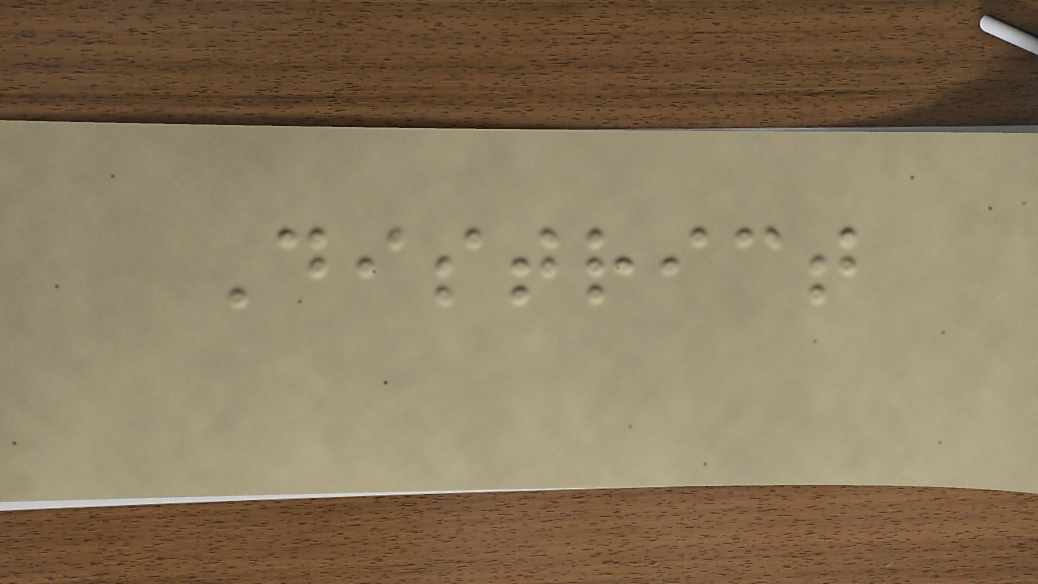District
